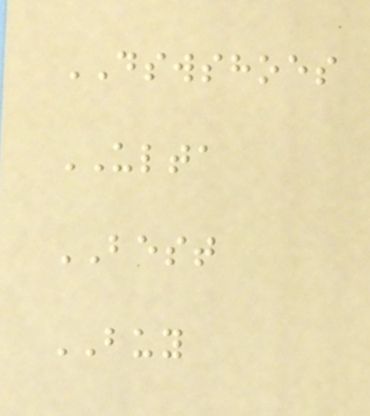DSWSHOES
ULTA
BEST
BUY
